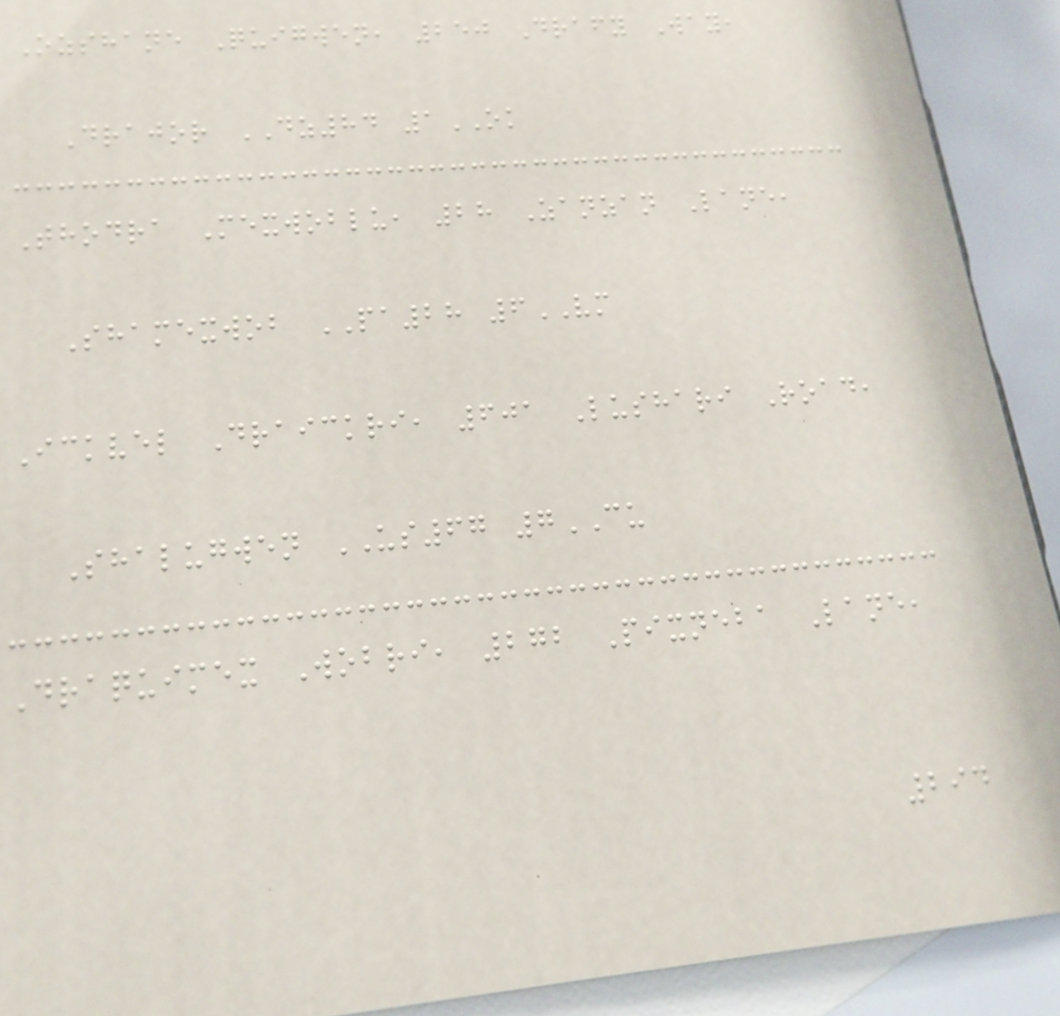Ozshane Quigwen, 250 Drafy Way,
Drajor DZ84 1OK
Thodra Mexwoblu, 28 Zanzan Lane,
Shamexwob PA28 6VM
Ickvel Draickri, 601 Lushari Road,
Shalugwen US67 7CU
Draquimex Wobri, 272 Pixneba Lane,
294
